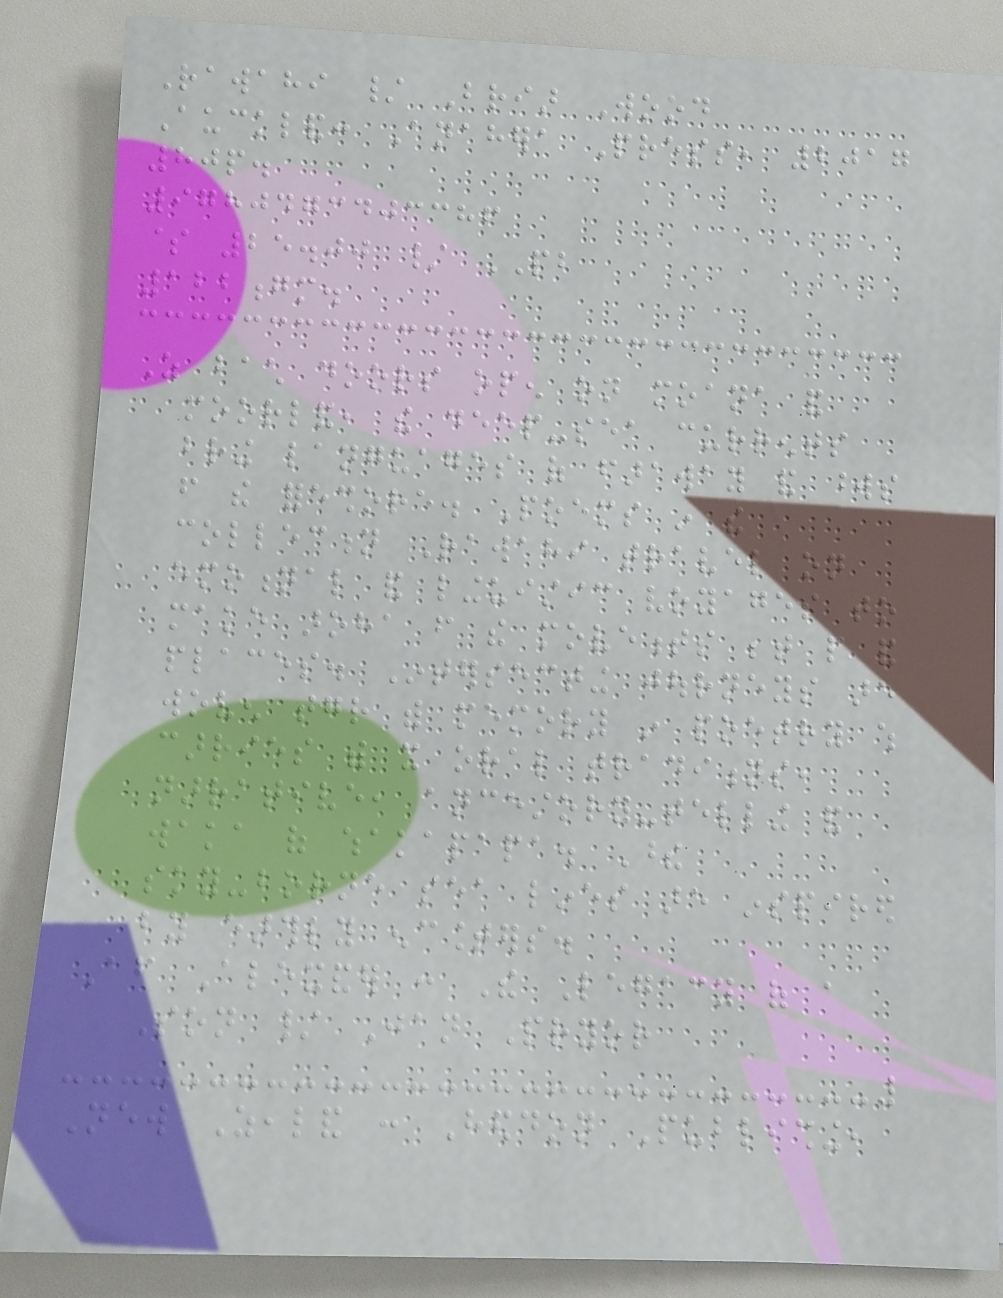Rawahi / Briar Wood
Auckland: Anahera Press, 2017
80p.
9780473403386
$ 25.00 / PB
122gm.
As bach doors open on moana and
moorland, the deep-sea currents
bring languages of faraway and words
from the foreshore. Poems in the
collection Rawahi travel on
emotional and linguistic voyages to
make aroha from the movements between people and
places. Intersecting journeys are
woven together with memory in poetry which
carries with it oral traditions,
narrative, ancestory-telling and
waka of whakapapa. These
sky-borne sea lines are inspired
by earthly encounters.
After Alexander : The Legacy of a
Son / Jan Pryor
New Zealand : Heddon Publishing,
